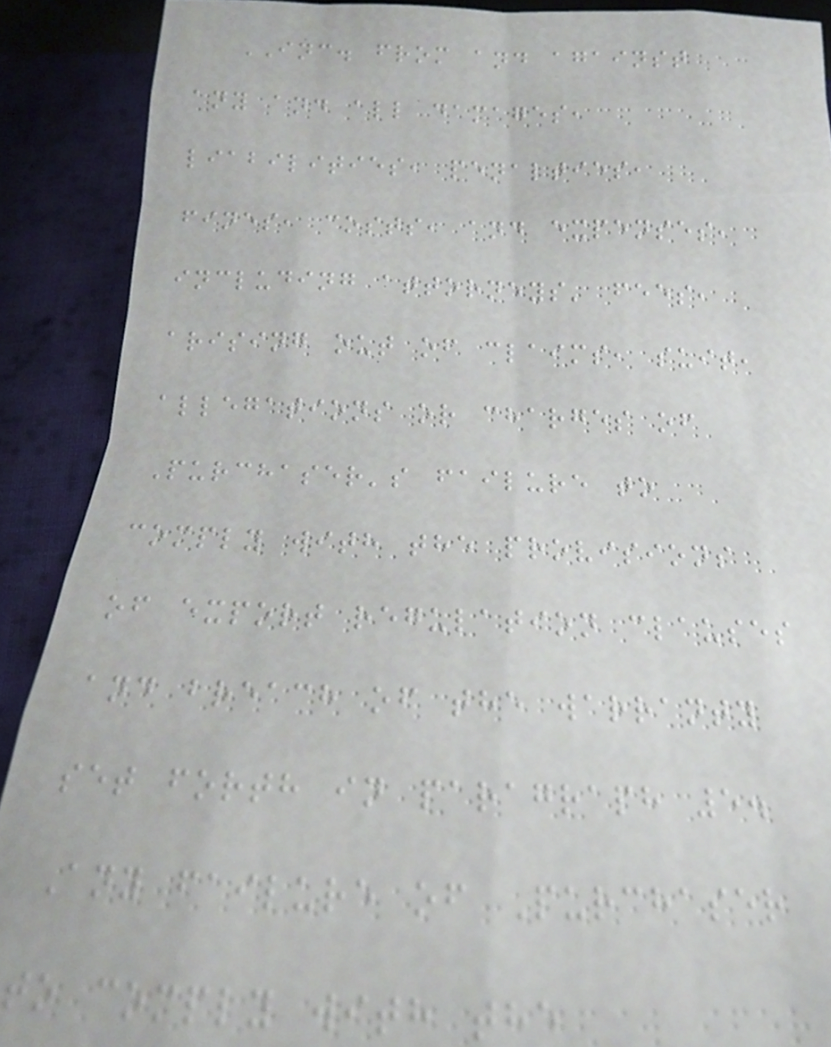INC. from and against
any and all damages,
liabilities, penalties,
fines, costs, and expenses,
including attorneys' fees,
arising out of claims, suit,
allegations or charges of
Purchaser's failure to
comply with the provisions
of export regulation clauses
and breach of the warranty
set forth in paragraph 5.
Any failure of Purchaser
to comply with the
